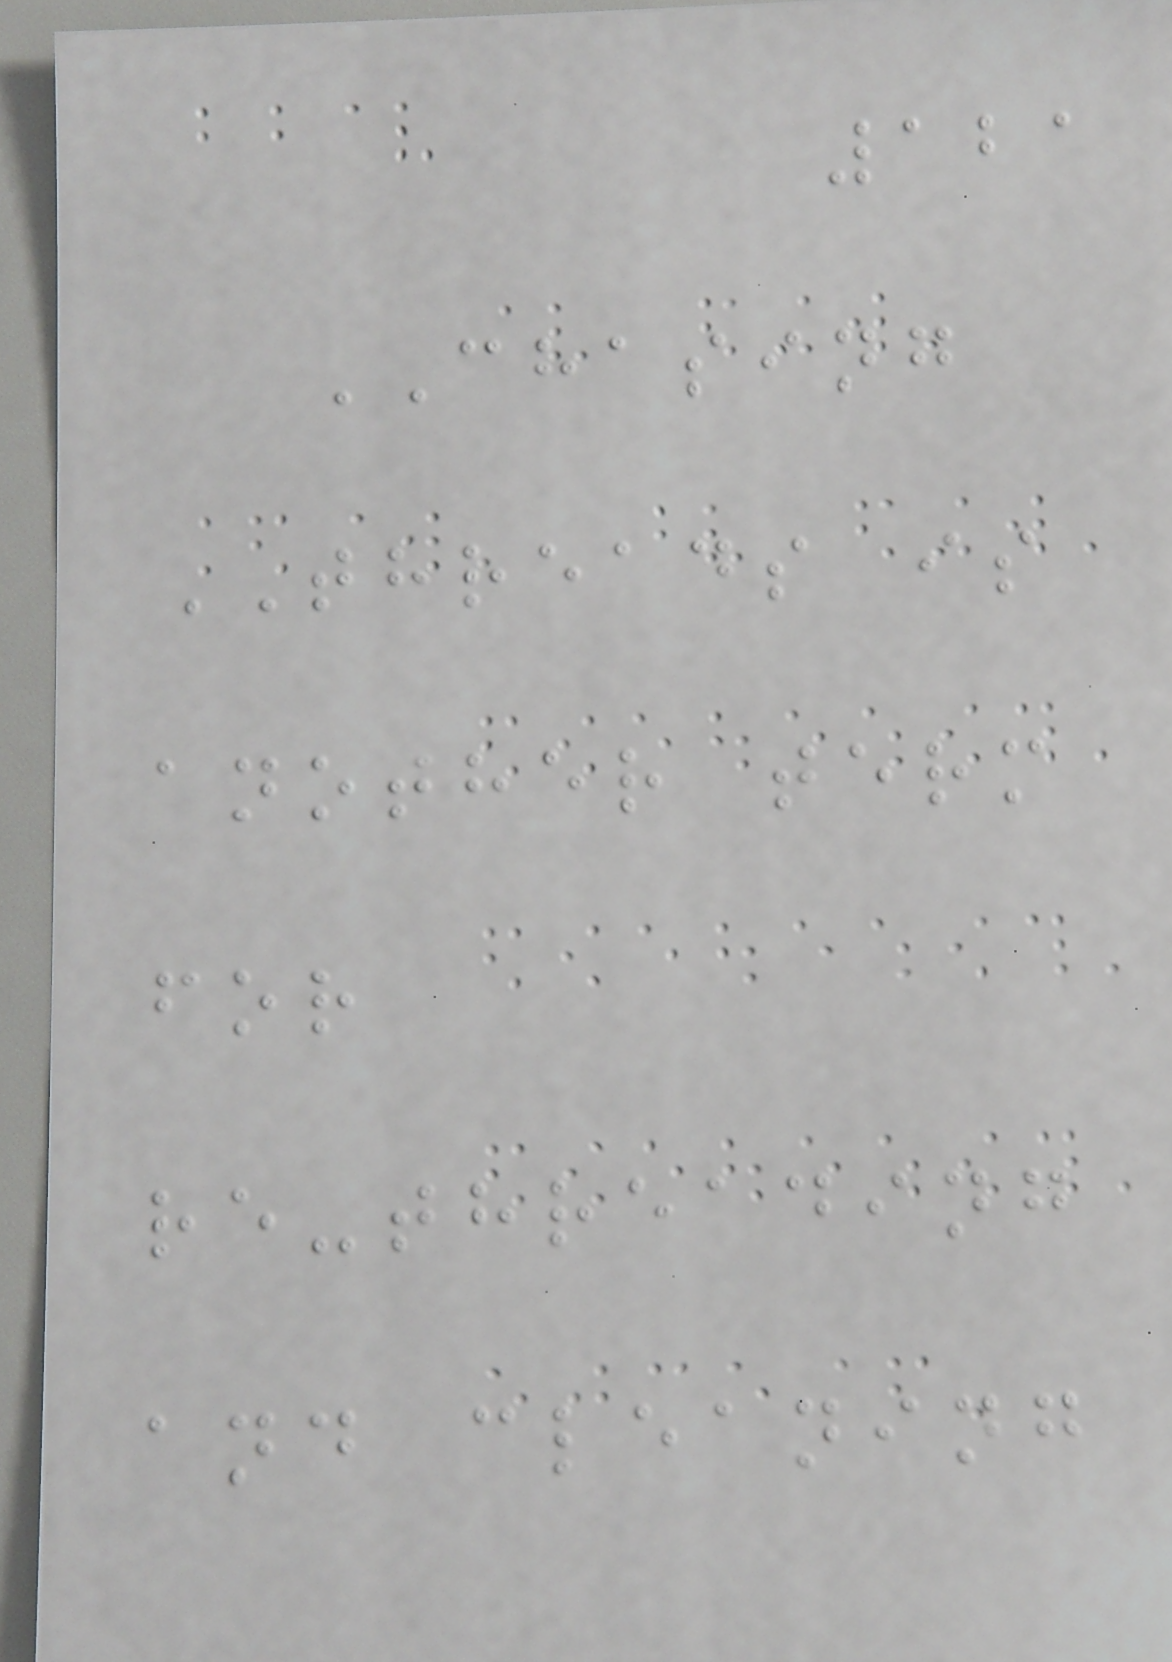121
CHASING
THREADS is
another term
for
re-threading
and cleaning
